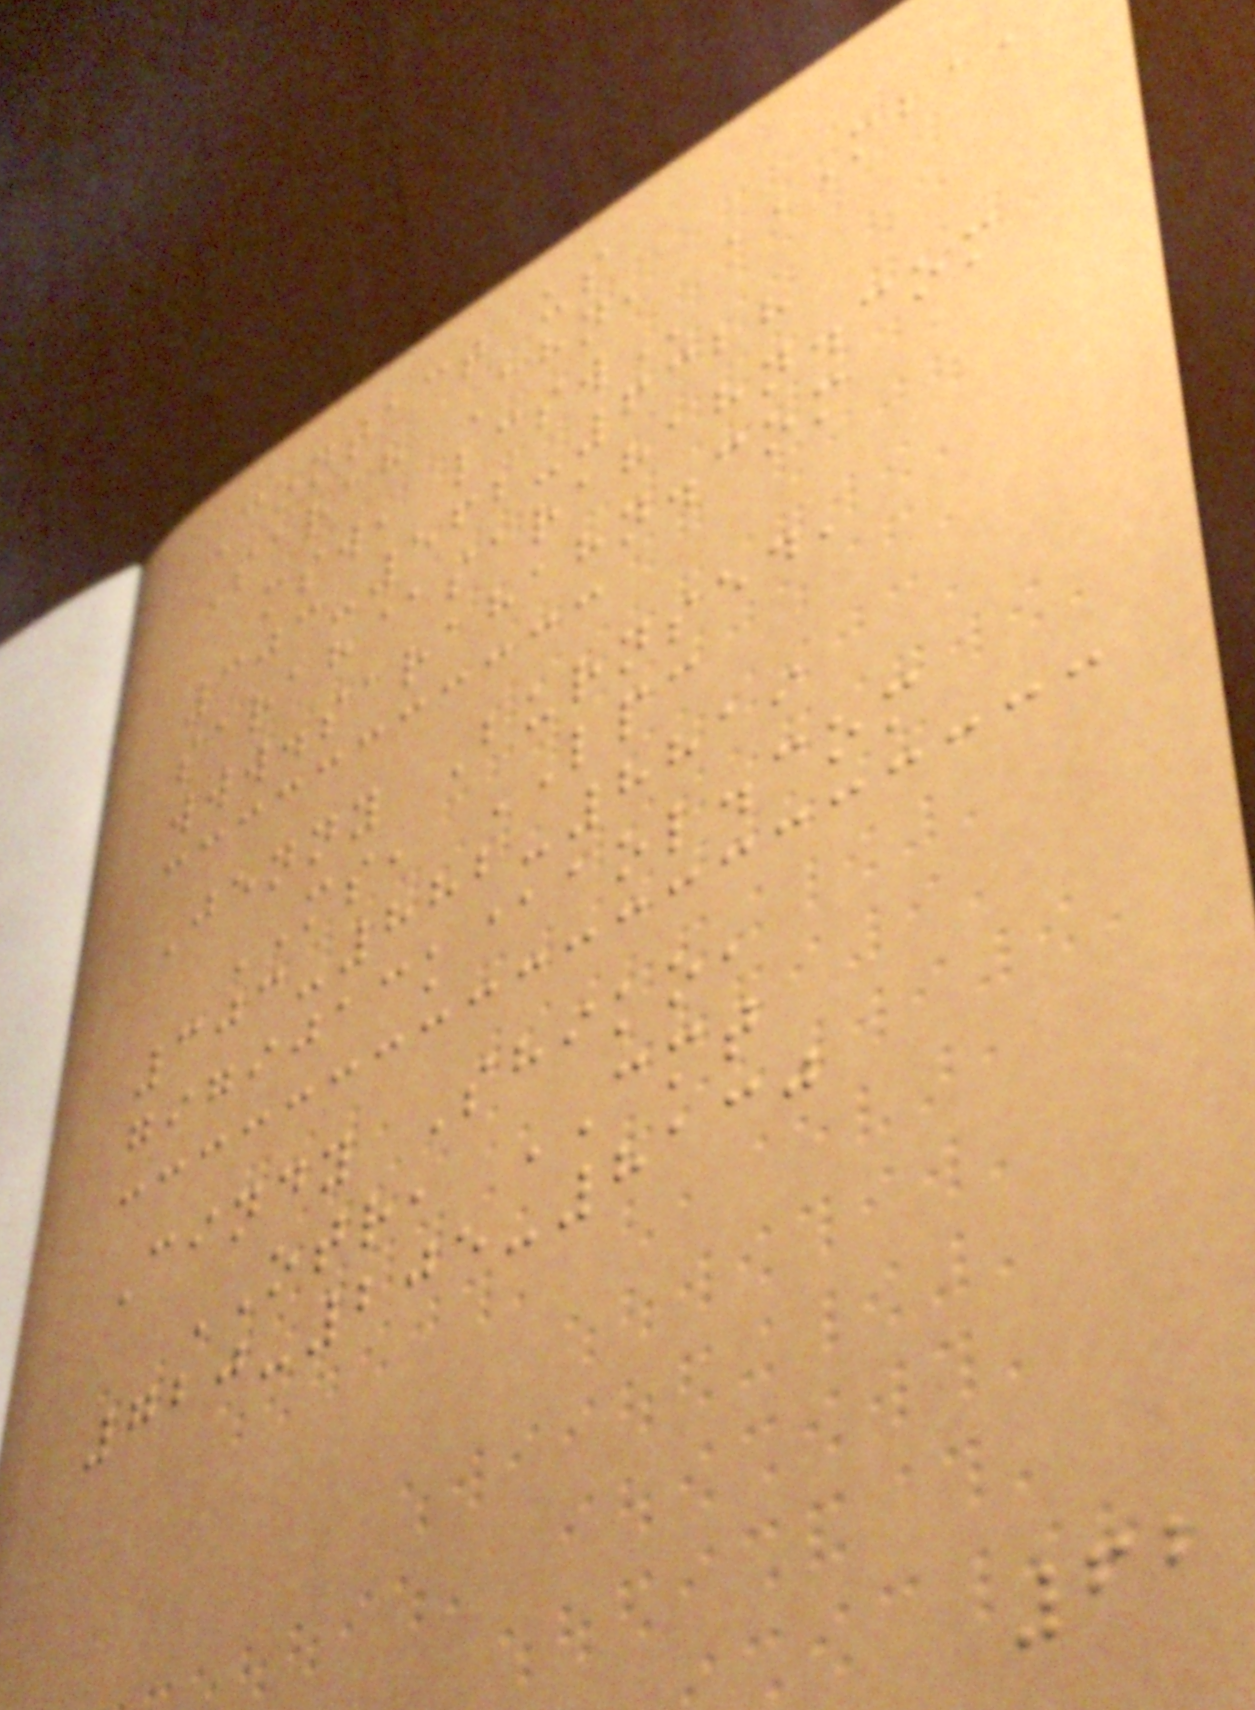Contact us
Sarah Ahn, MBA,
MSW, LCSW
303-562-6328
sarah@sarahahn.com
www.sarahahn.com
Jenny Burnsed,
MS, LPC
303-882-8819
gigijack@aol.com
Cindy Shiko,
OTR, CMT
720-205-8130
62
